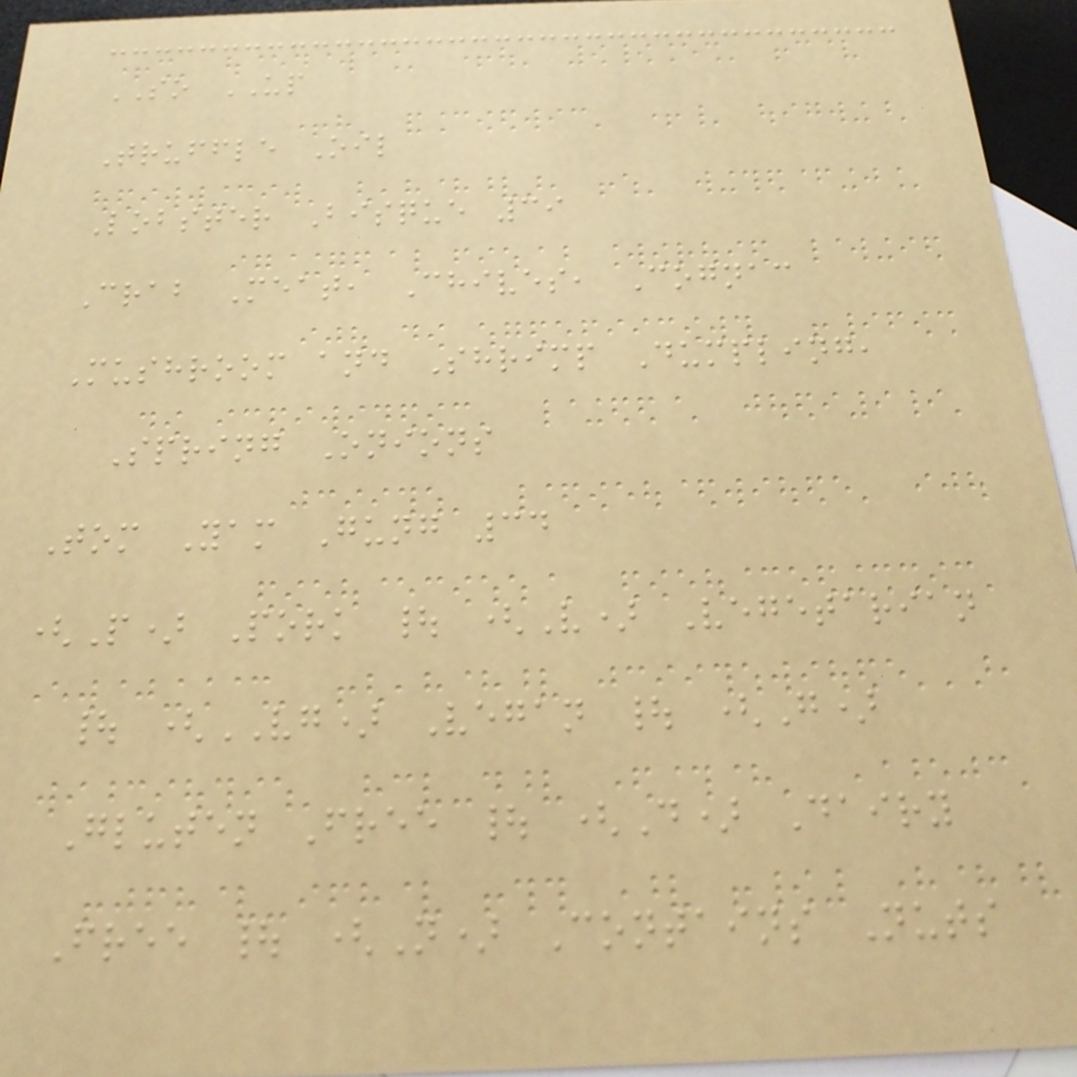SO UP
Truffle Oil
Lobster Bisque 39
Crab Meat, Chives, Cognac
Mushroom and Shrimp Dumpling,
Spring Onions
Tom Yam Gung 34
(P) Pork | (V) Vegetarian
| (VG) Vegan | (G)
Gluten Free | (D) Dairy
Free | (N) Contains Nuts
